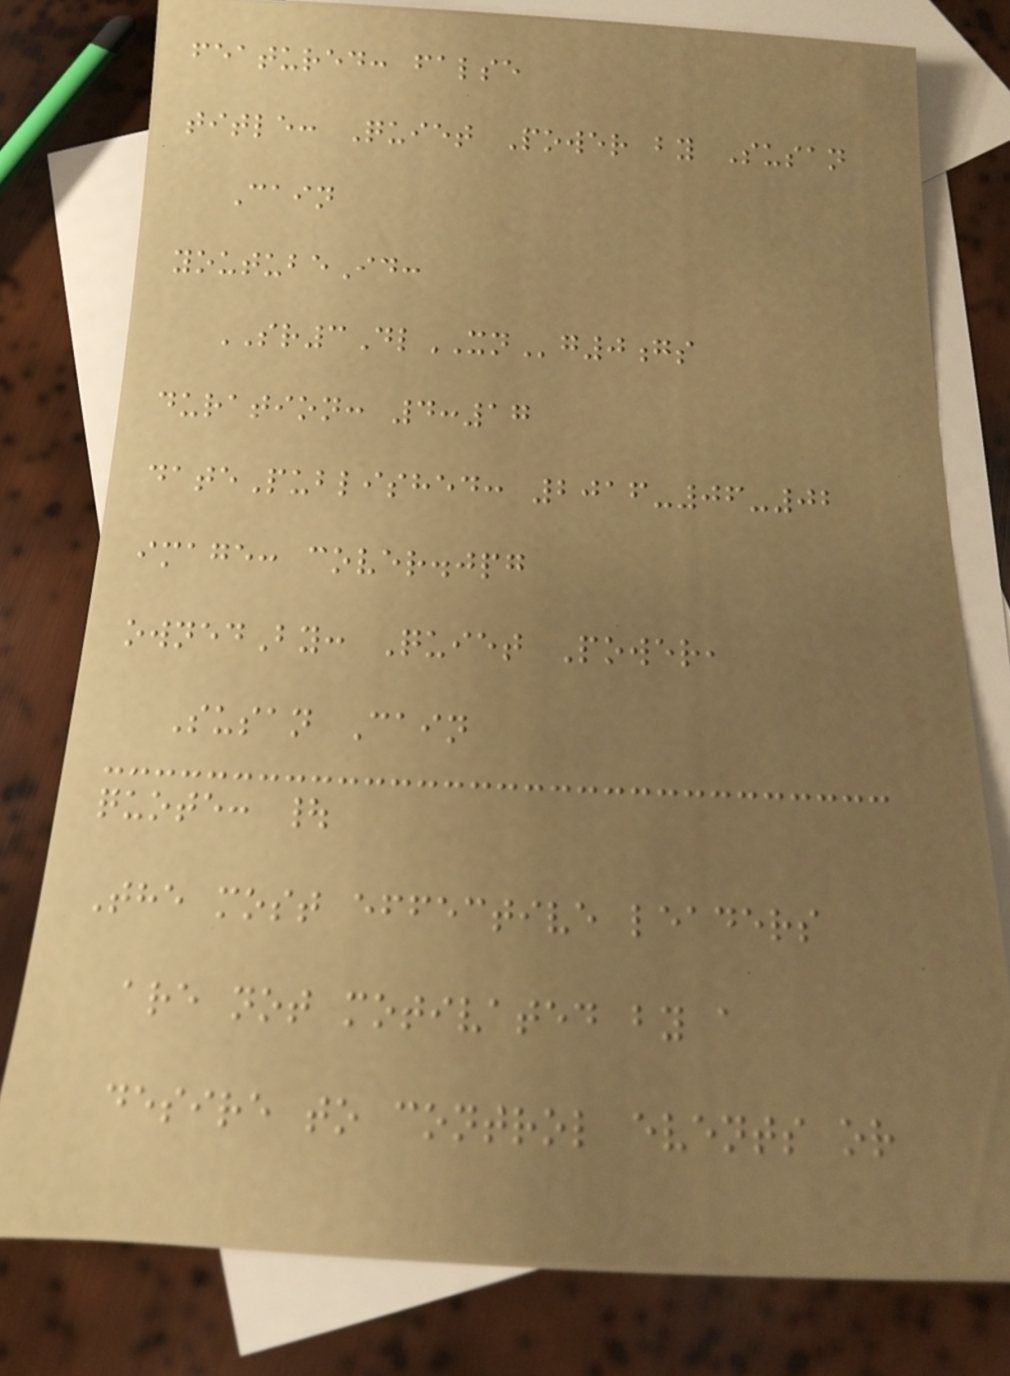featured: false
title: Quiet Power by Susan
Cain
youtubeId:
SR3DlXNg0gs
duration: 4:17
datePublished: 2016-06-02
image: cover.jpg
ownedBy: Quiet Power,
Susan Cain
quote: |
The most effective leaders
are not motivated by a
desire to control events or
